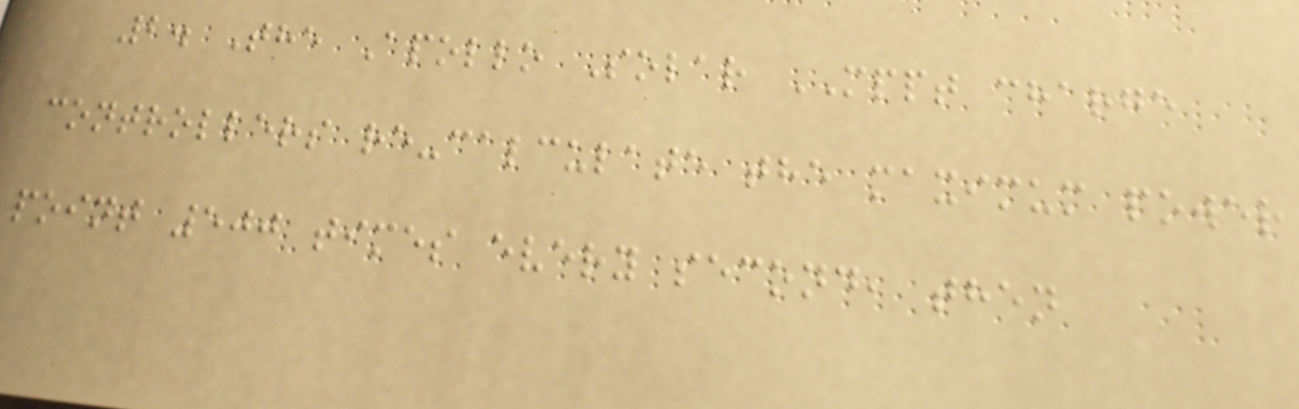2. The Apollo Solar MPPT charge
controllers re-calculate the maximum power
point 500 times every second, then
